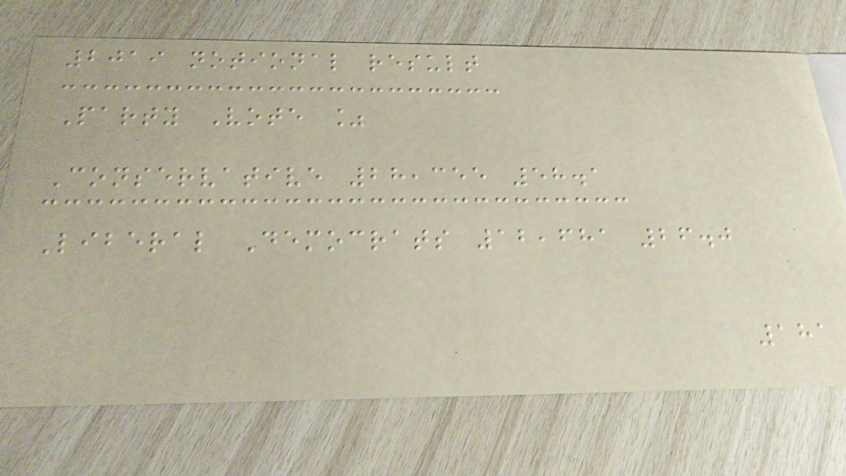2019 notional result
Party Vote %
Conservative 28,355 58.1
Liberal Democrats 12,681 26.0
181
